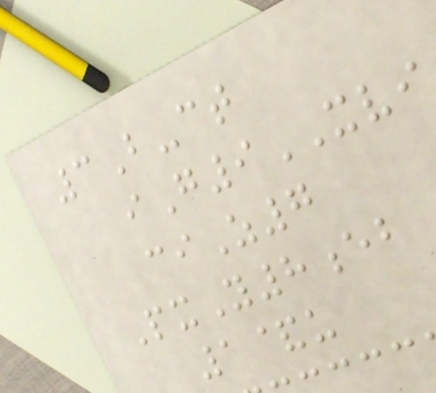3B-ct
iG9XVI
ciZ7
PxY8eb
1&u
